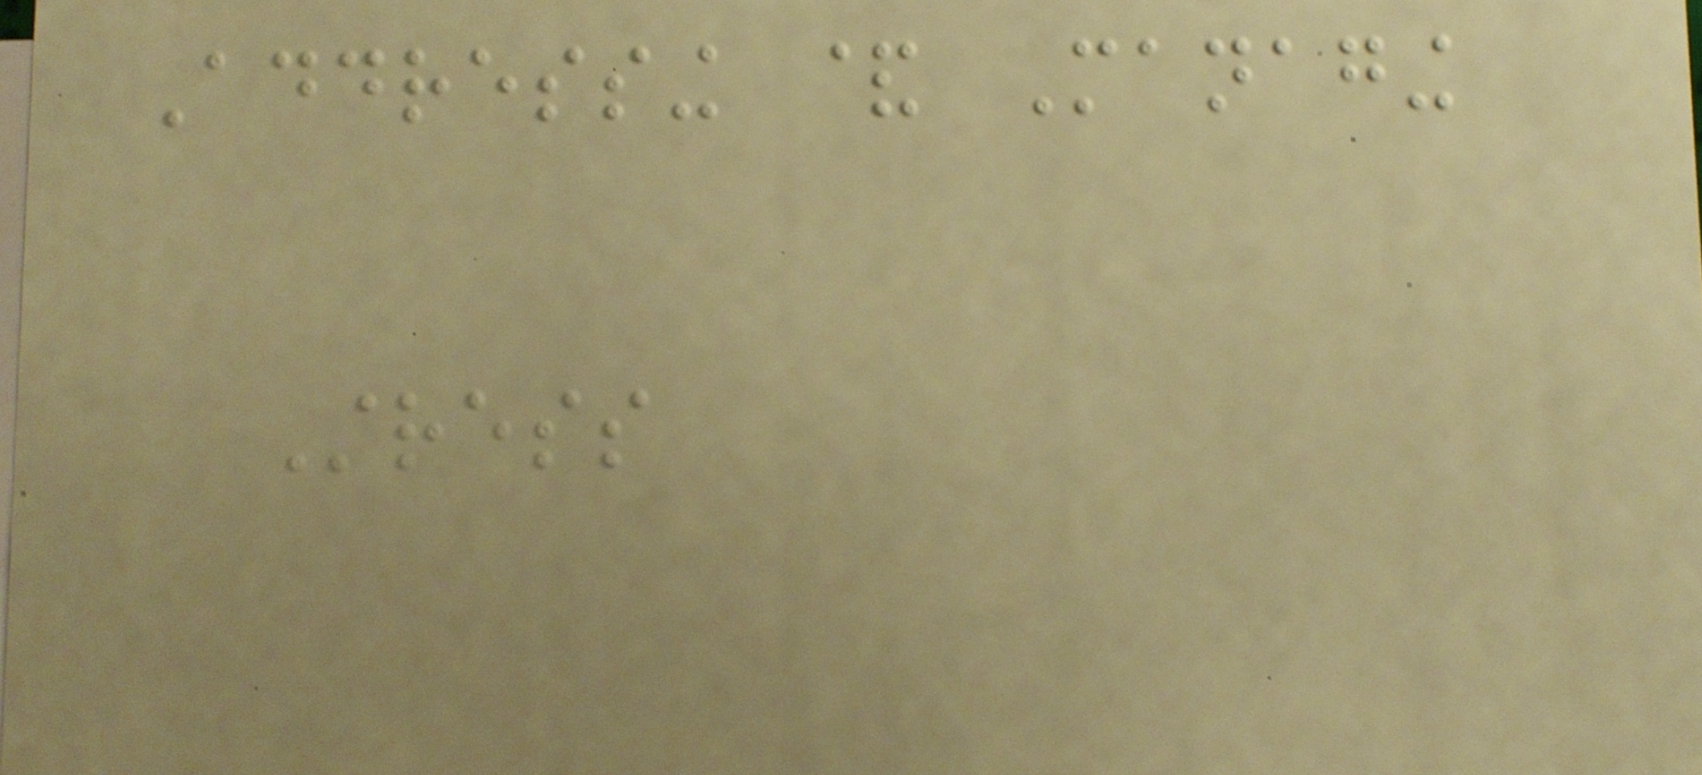Addressing & Managing
Stress
